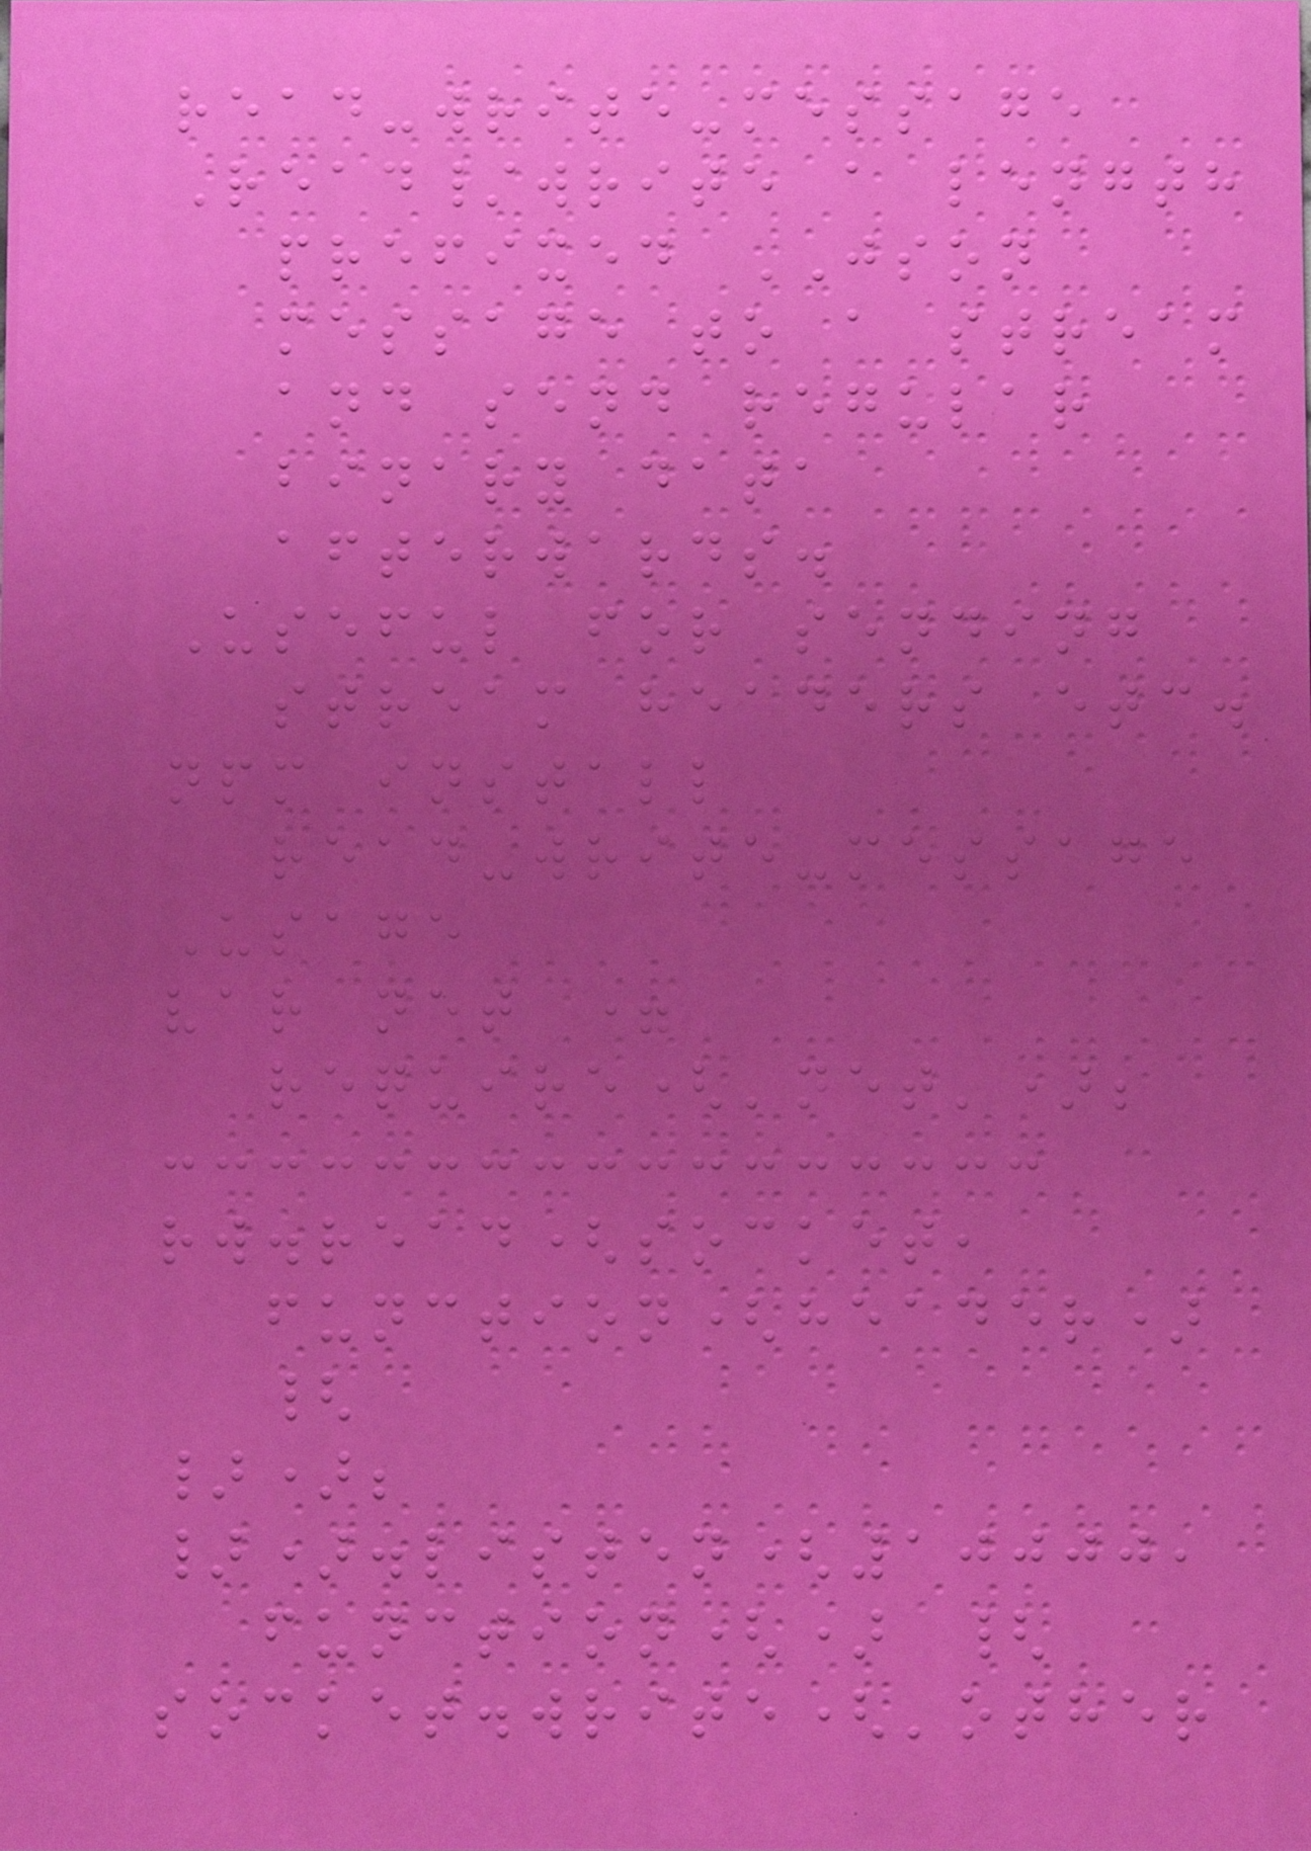read-write-message
Read/write a length
prefixed JSON
message to a stream
and send regular
binary data
afterwards.
Useful for sending
stream headers etc.
npm install
read-write-message
Usage
var net =
require('net');
rw.read(socket,
function(header)
{
});
}).listen(10000,
function() {
socket.write('other
